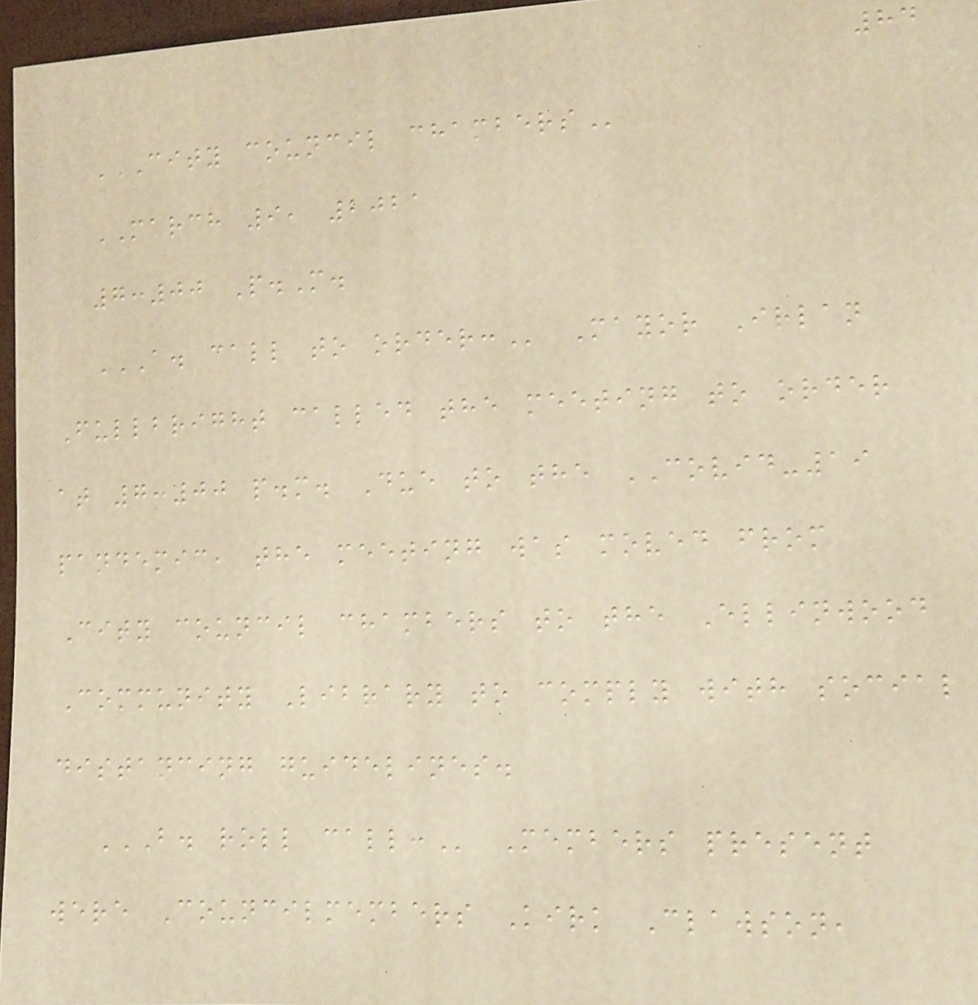84
CITY COUNCIL CHAMBERS
MARCH 9, 2021
7:00 P.M.
A. CALL TO ORDER: Mayor Irlan
Fullbright called the meeting to order
at 7:00 p.m. Due to the COVID-19
pandemic, the meeting was moved from
City council chambers to the Ellinwood
Community Library to comply with social
distancing guidelines.
B. ROLL CALL: Members present
were Councilmembers Kirk Clawson,
